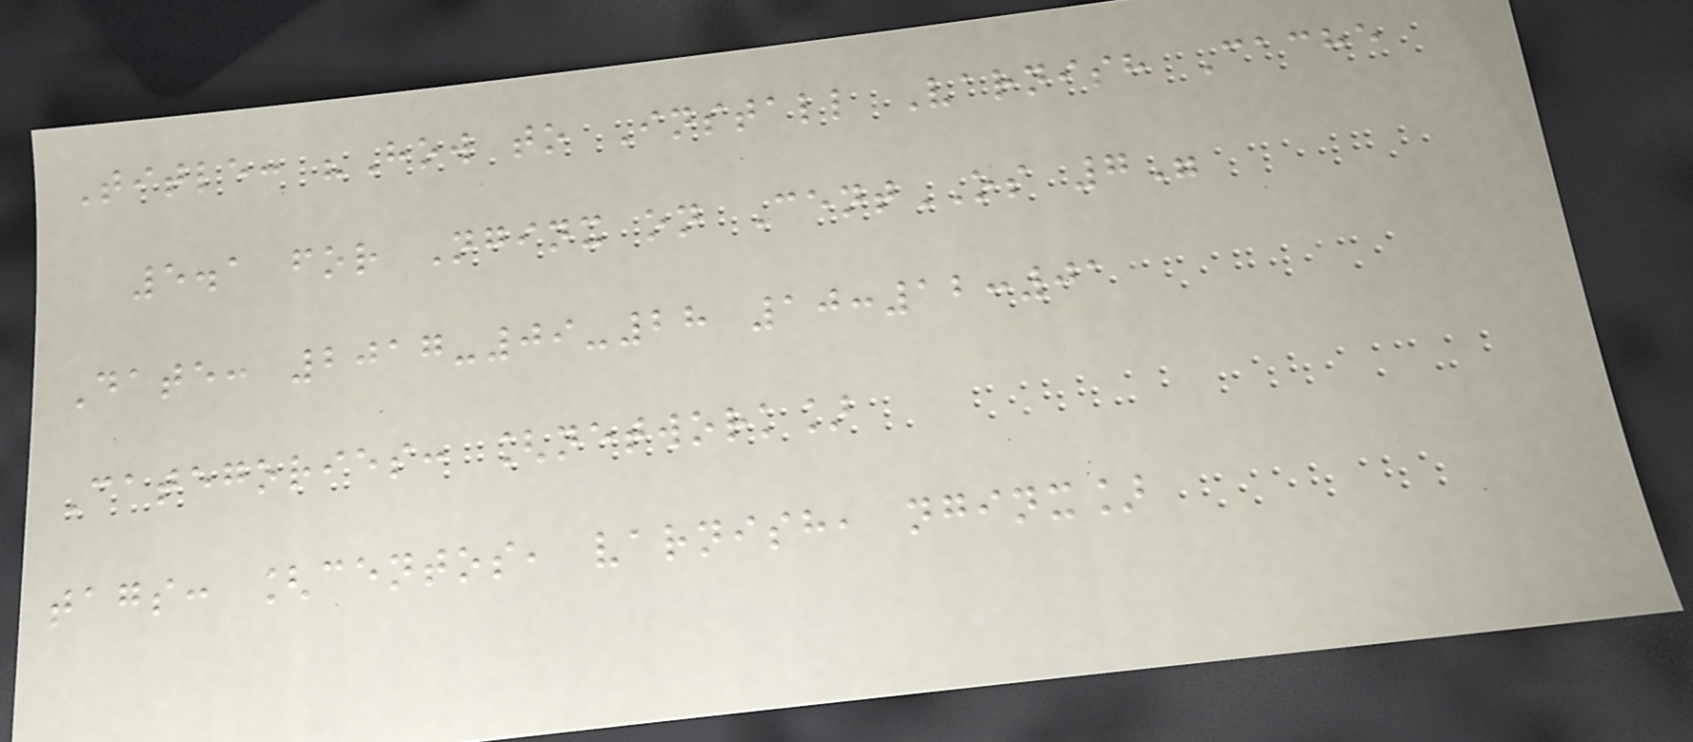Title: "How to Install Varnish Cache
5.1 for Nginx on CentOS 7"
Date: 2017-09-28 10:12:01
Categories: [network]
tags: [centos, varnish, nginx]
